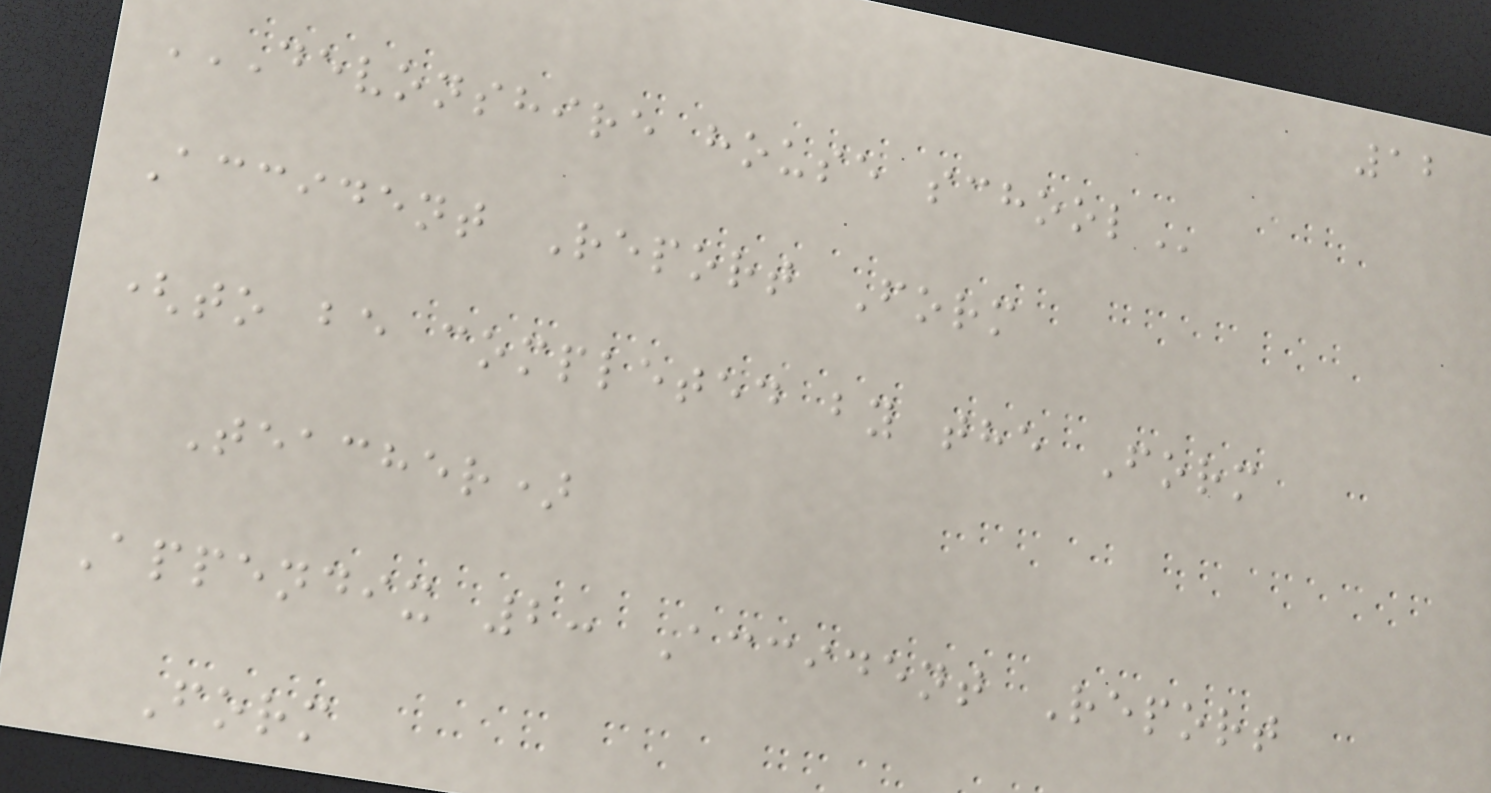12
DEVONSHIRE HOUSE SCHOOL
Accident Report Form
(to be completed by the Form
Teacher)
Appendix 2: Accident Report
Form
